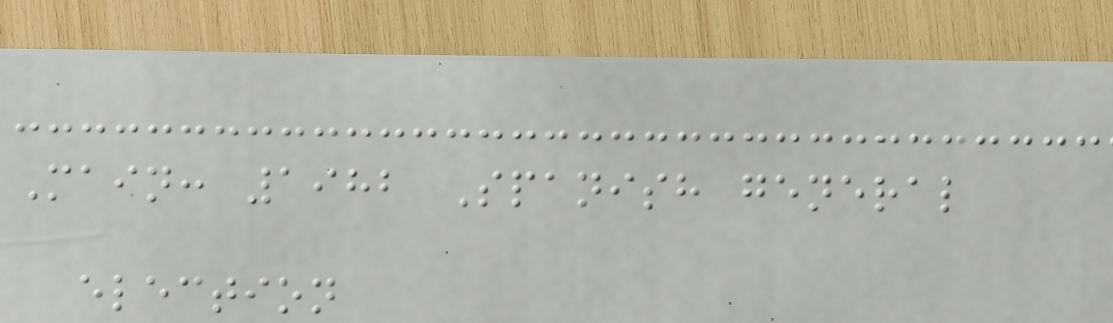Main: 1982 Spanish general
election
